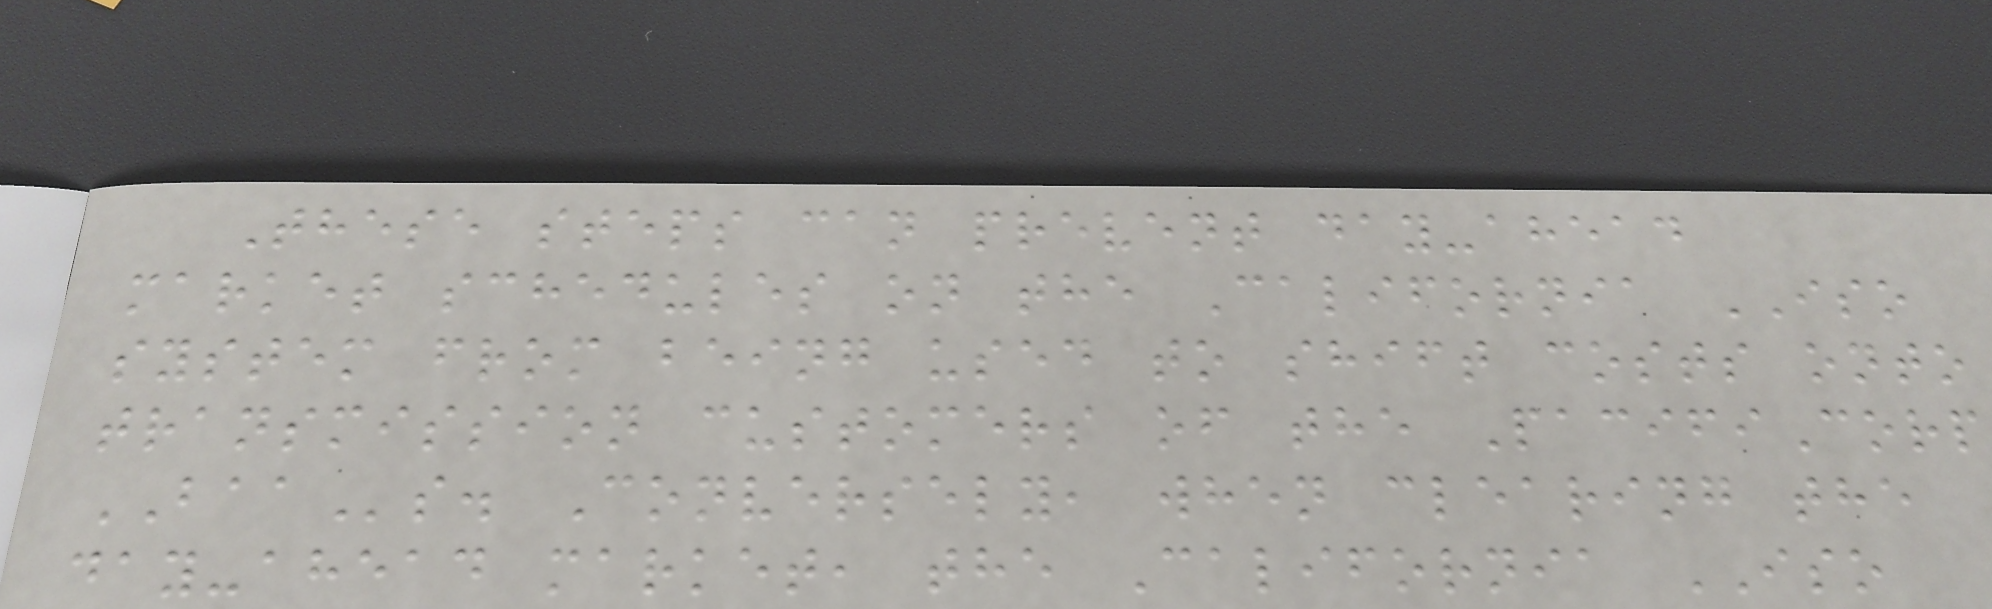These steps can prevent day-ahead
market schedules on the California ISO
system from being used to shift costs onto
transmission customers of the PacifiCorp
BAAs. Conversely, when clearing the
day-ahead market, the California ISO
